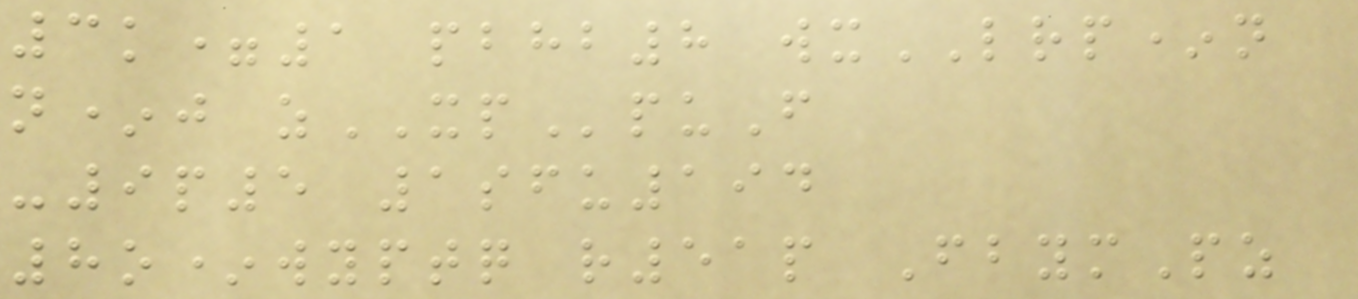3k=1 pbhb8 wxLRP*n
n*j zXPpuF
-9p5 1sfu194
8o*wyptq r51p FbymPz
